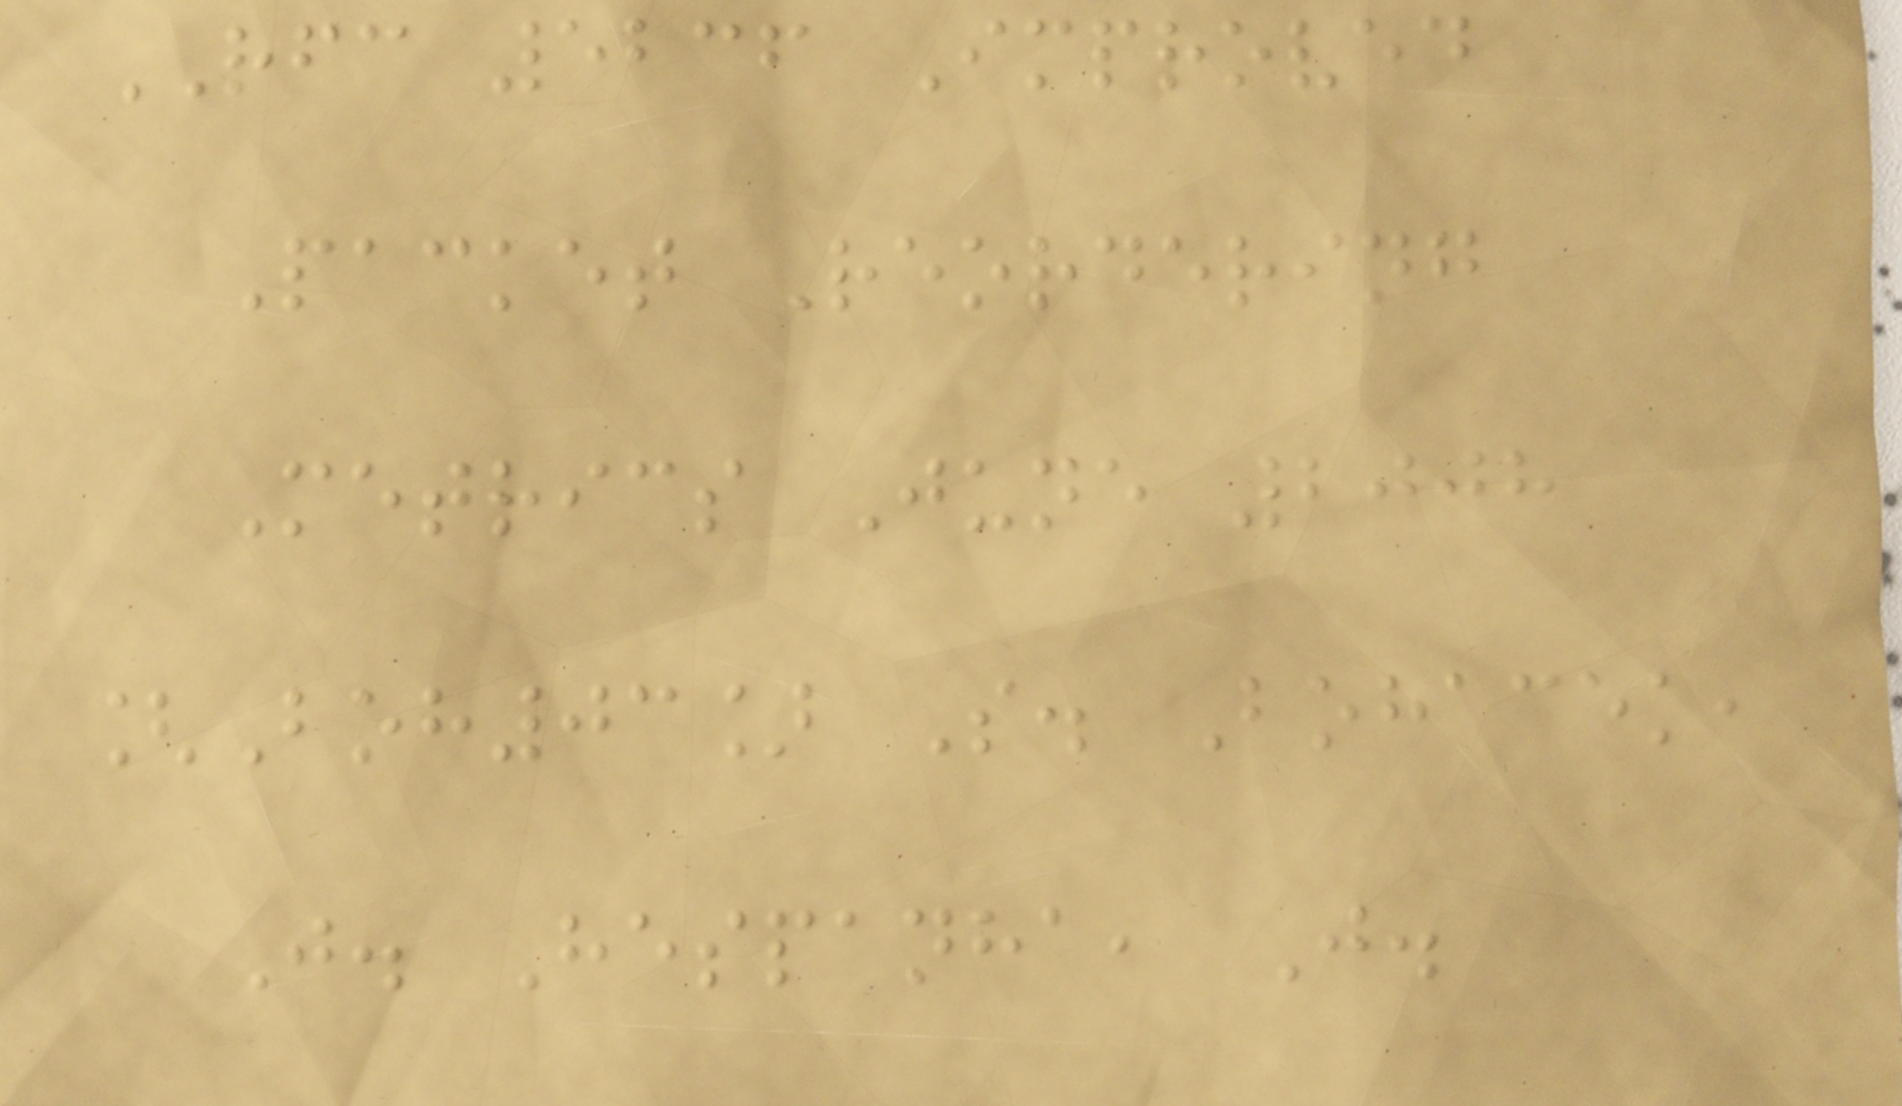RFC 5236 Improved
Packet Reordering
Metrics June 2008
[Boh03] S. Bohacek,
J. Hespanha, J.
